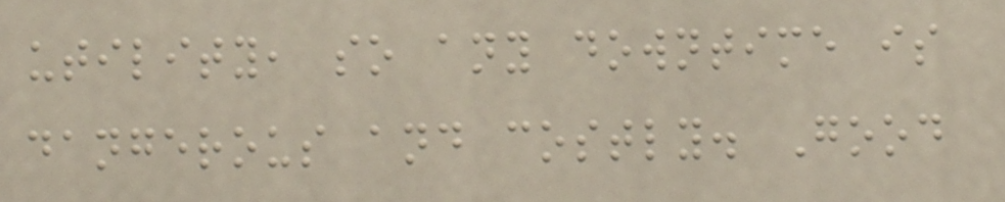utility, so any downtime is
dangerous and costly. Good
